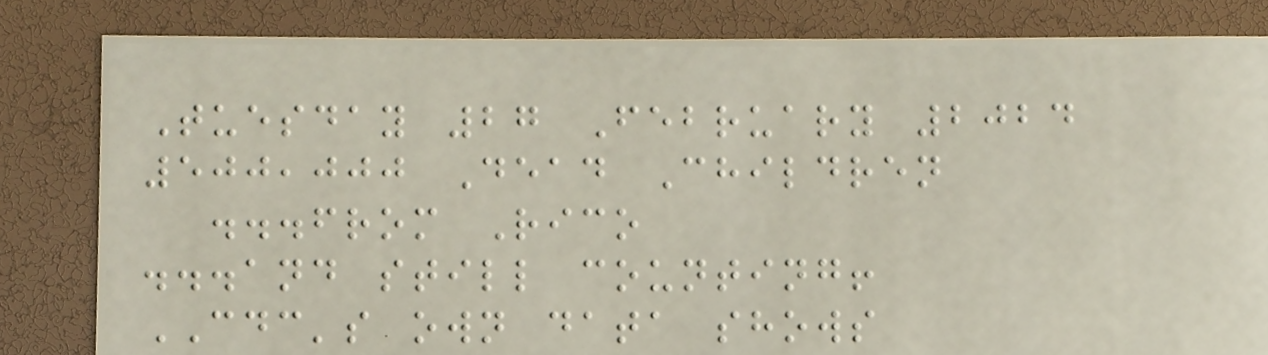Tuesday 27 February 2024
500,000 Dead Children
...from Rico
...and still counting!
CDC's own data shows
